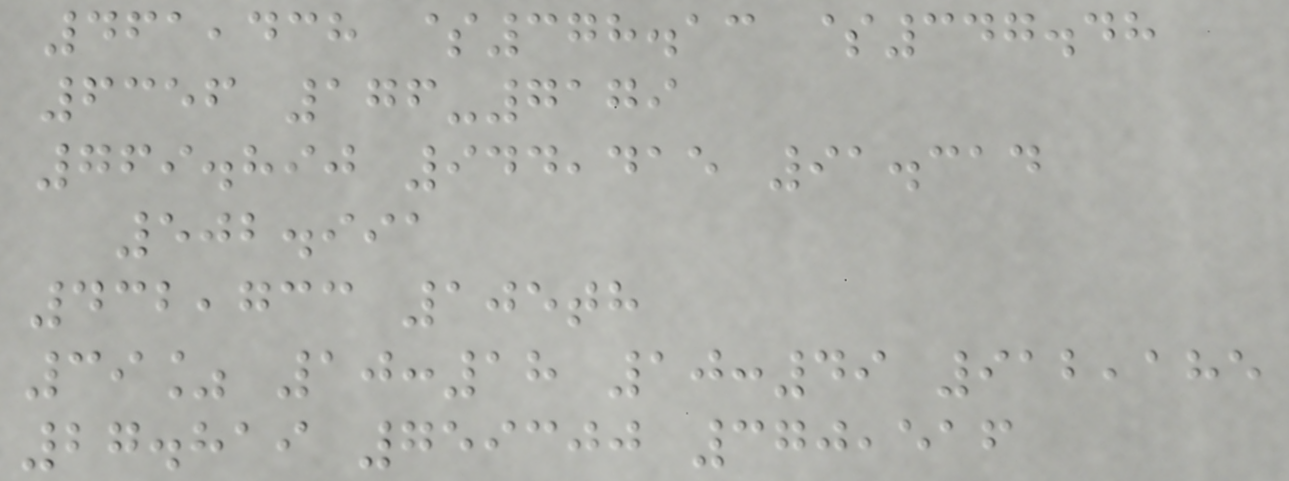461,438 $378.13 $347.48
6356 176-7179
769.890 944,415 91.314
502.991
432,733 105th
39% 10:18 10:49 912,185
27.819 759300 370,516
